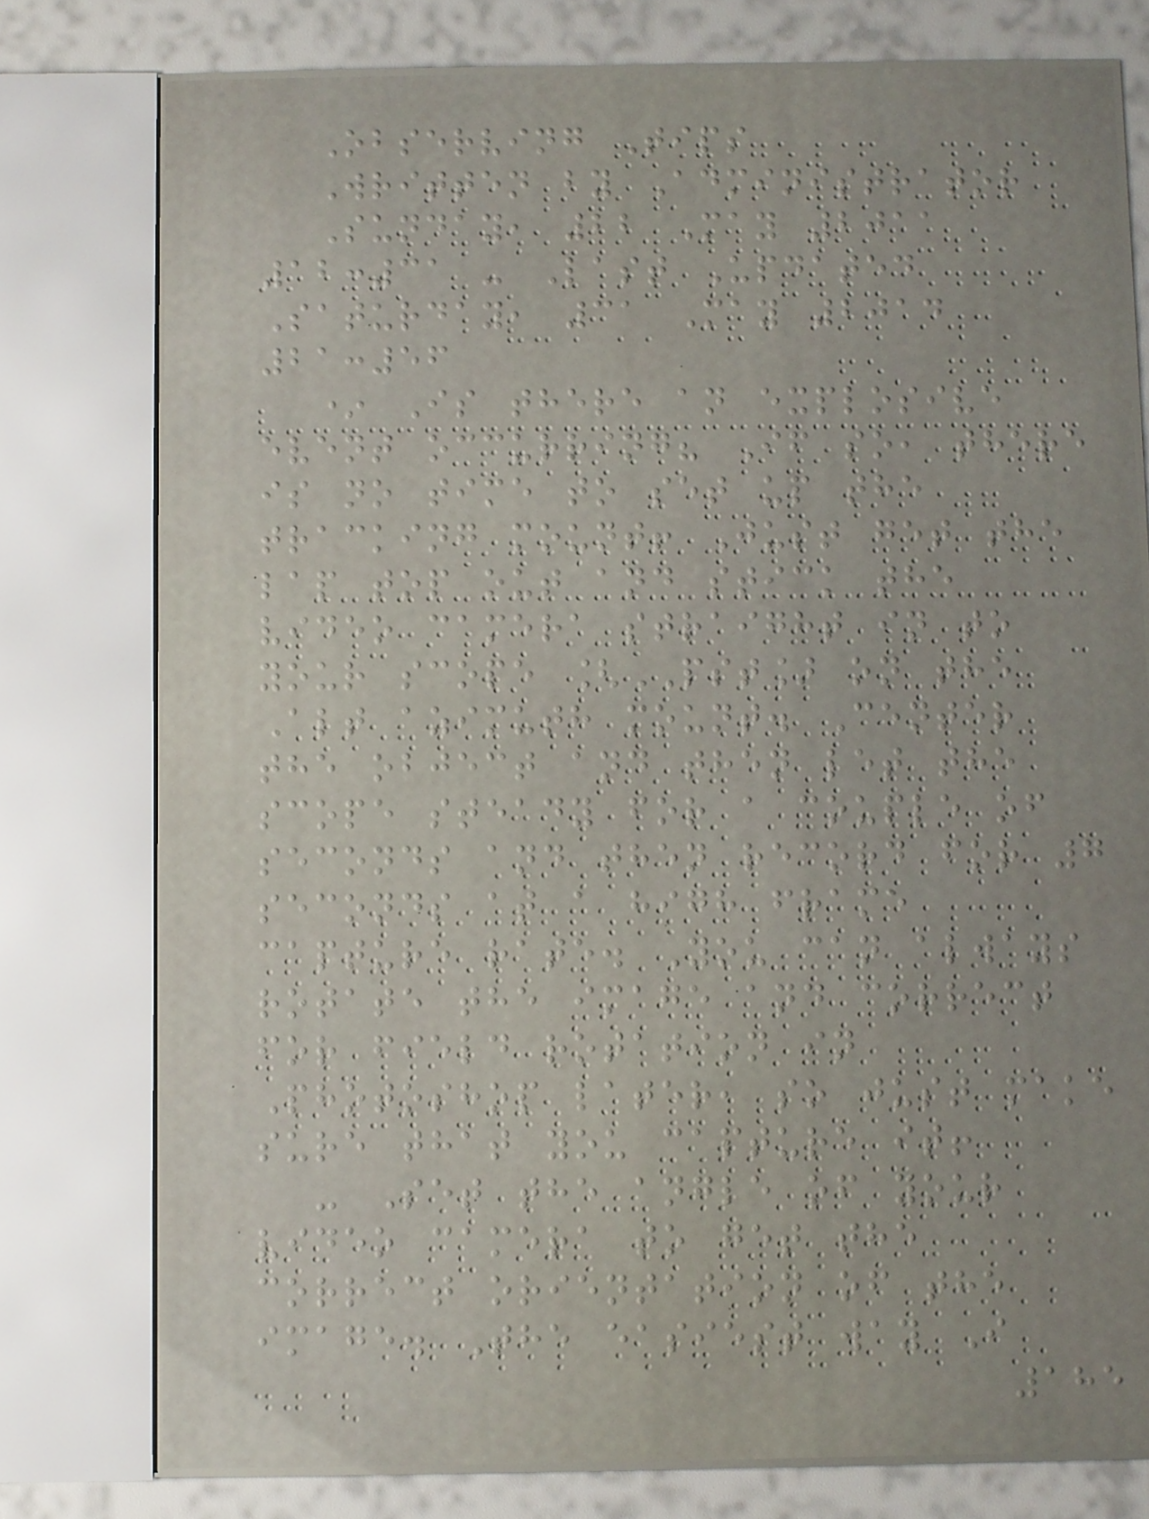Observing Tips
Written by Administrator
Sunday, 22 May 2011
12:31 - Last Updated
Saturday, 31 May 2014
21:56
* Is there an explosive
event occurring? If so, there
is no time to set up the
tracking mount! Just get the
lap top out and stick the
video camera straight in to
your scope [PST] on the
Alt azimuth mount. Center
the object and then let the
scope steady for a couple of
seconds and then record for 7
seconds at a high frame
capture rate. You can always
rotate the image and correct
for field rotation in
Photoshop later, so just make
sure that you capture it!
- Set the angle of your
video camera to get the
correct orientation of the
image. The easiest way I
185
